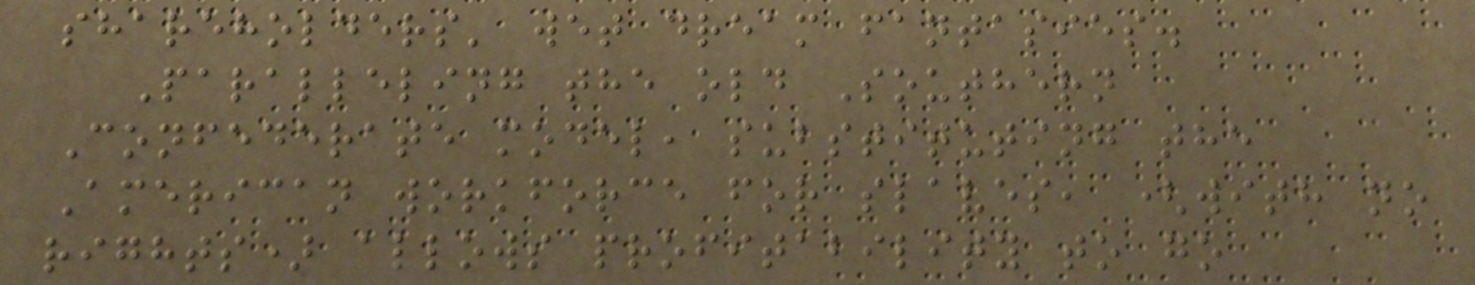shareholders' wet dream fantasies.
Paralleling the old Southern
Confederate model, substituting the
American workforce for slaves, (with no
rights) allows profitability to go
